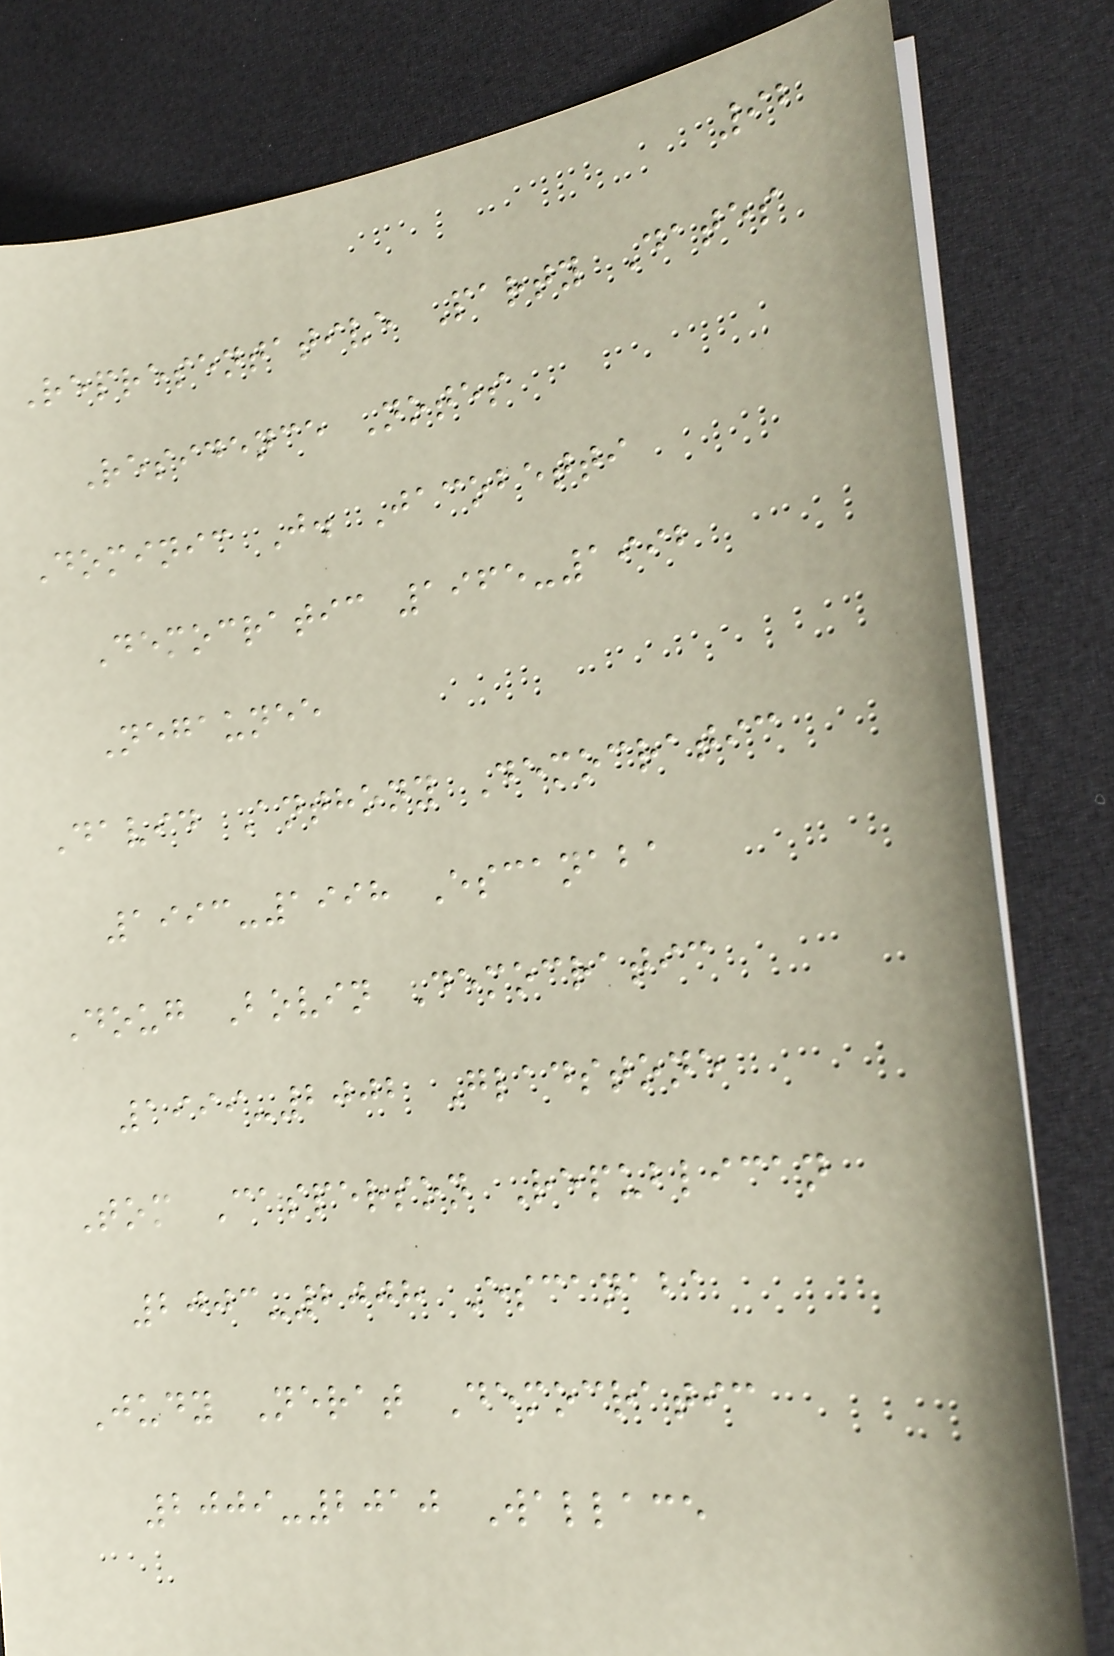92
Representative Party Dates
Residence Notes
Dominic J. Jacobetti
Democratic 1965-1992
Negaunee
David Anthony Democratic
1993-1998 Escanaba
Doug Bovin Democratic
1999-2002 Gladstone
Tom Casperson Republican
2003-2008 Escanaba
Judy Nerat Democratic
2009-2010 Wallace
